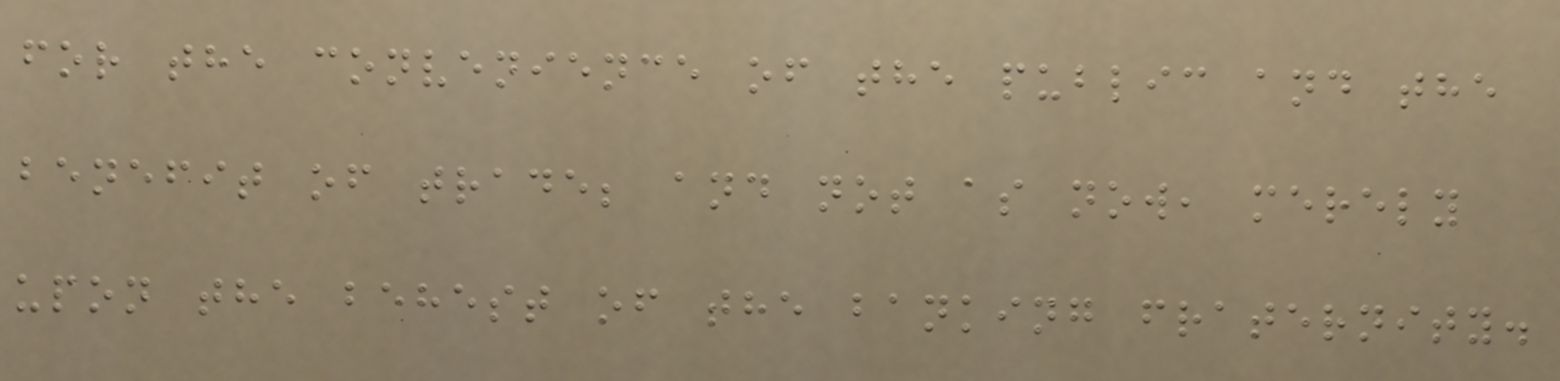for the convenience of the public and the
benefit of trade; and not as now, merely
upon the behest of the banking fraternity.
